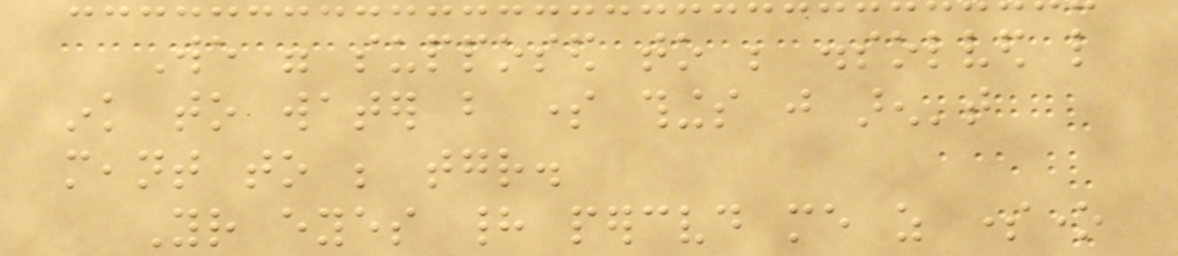We were supposed to be dissolved like
ink to water but some things just aren't
meant to be together.
Your eyes had perceived me as someone
